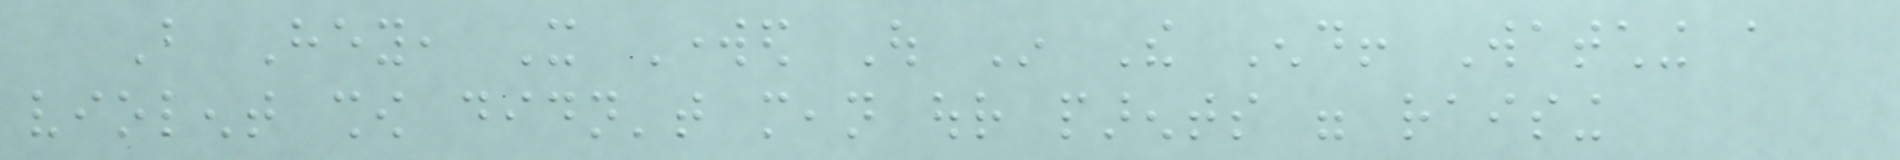But Hey, It Worked Out In The End! Watching a
violent show didn't mean our parents were raising
